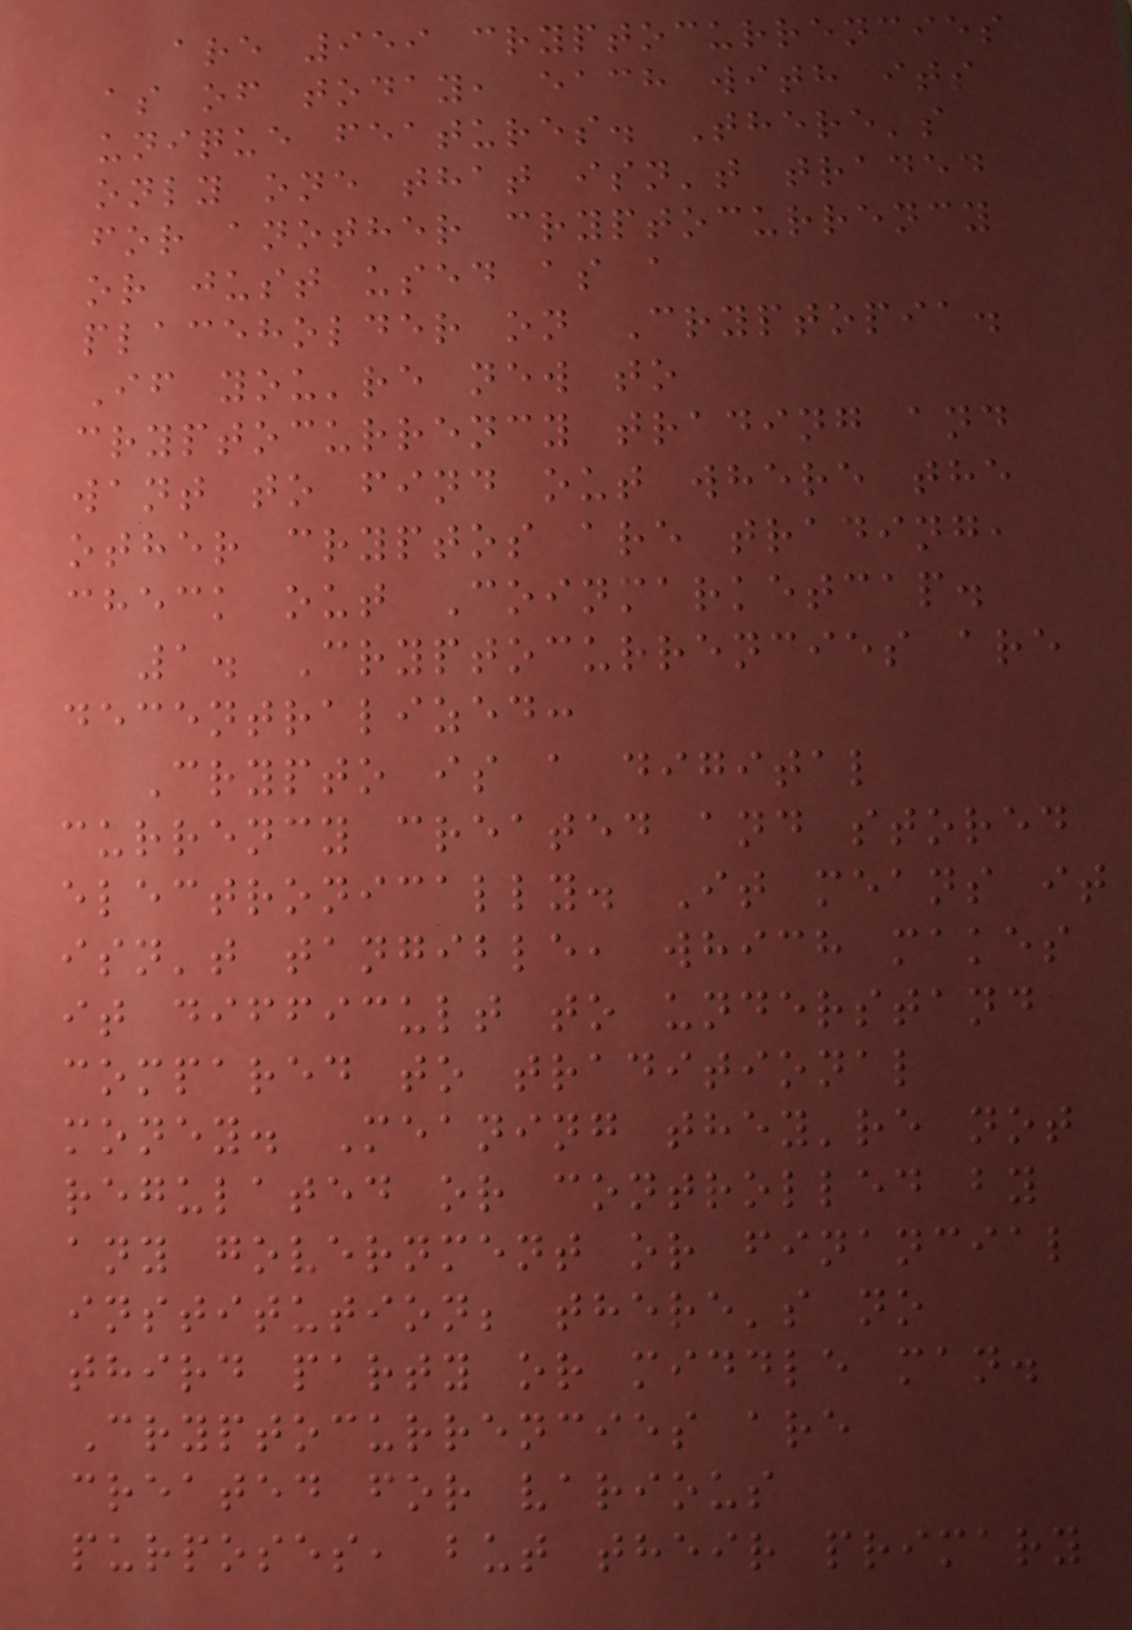are 959 cryptocurrencies
as of today, each with its
unique features. There's
only one that isn't traded
for another cryptocurrency
or just used as a
placeholder on Cryptopia.
If you're new to
cryptocurrency trading and
want to find out where the
other cryptos are trading,
check out Coinmarketcap.
1. Cryptocurrencies are
decentralized:
Crypto is a digital
currency created and stored
electronically. It means it
isn't tangible, which makes
it difficult to understand
compared to traditional
money. Meaning they're not
regulated or controlled by
any government or financial
institution; there's no
third party or middle man.
Cryptocurrencies are
created for various
purposes, but their primary
